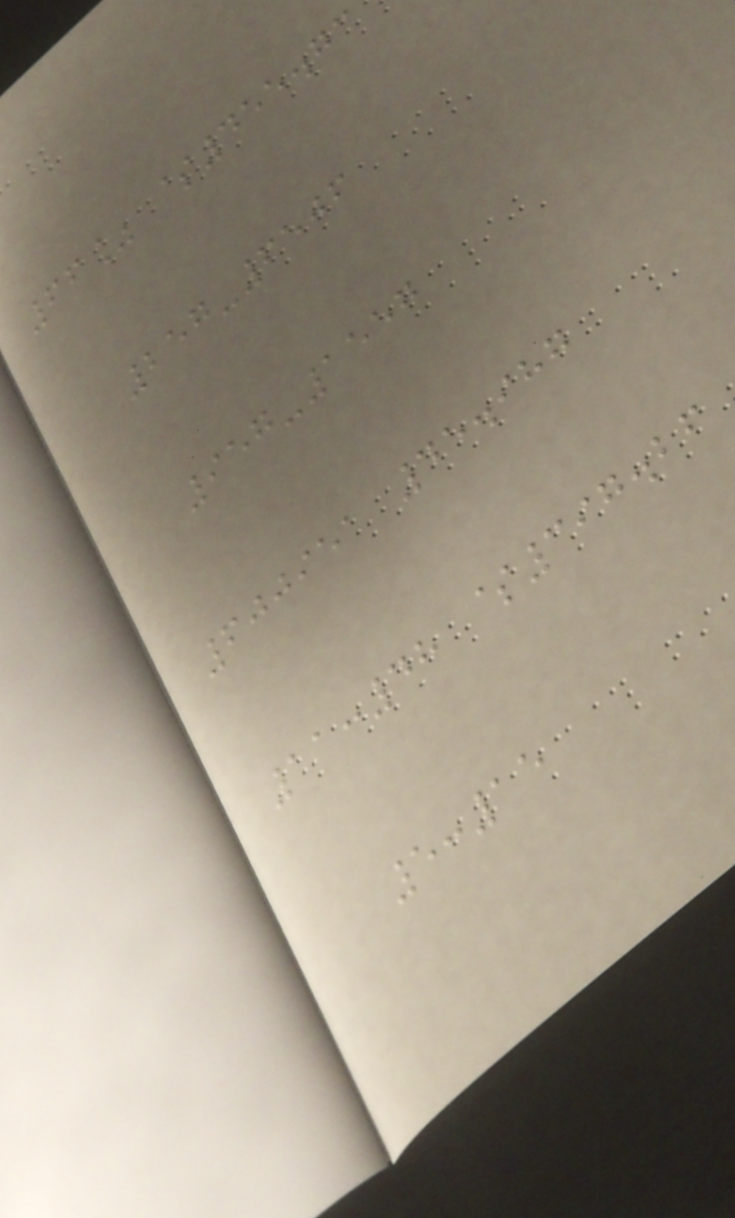66% $455.73
257-6506
957-1557
600951 45.987
11:48 $397.26
5:15
